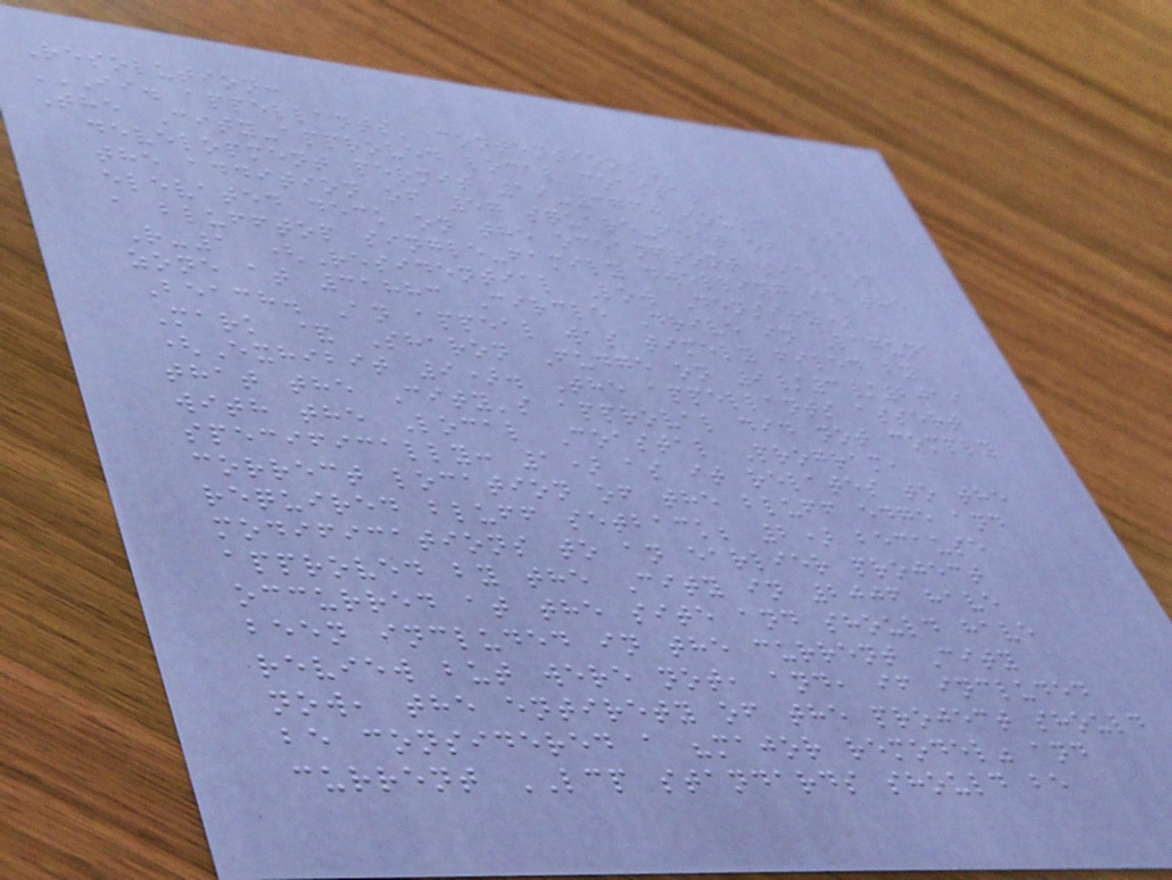Resolution:
II. APPELLANTS' CONTENTIONS
The City-approved local coastal
development permit 19-3760 would allow
the addition of 57 square-feet of
elevated deck on the oceanfront side of
a blufftop single-family dwelling in the
R-1 (Residential Low Density)
zone at 31883 Circle Drive in Laguna
Beach. An appeal was timely filed by
Mark & Sharon Fudge on 9/3/2019
(Exhibit 9). The appellants assert
that the City's approval did not comply
with the Local Coastal Program,
specifically: 1) as it relates to the
correct location of the bluff edge and
required bluff setback; 2) because
modifications to an earlier project
approved by the City in 2006 have
occurred at the site and should have
been included in the current City
review but were not, and, if included
now, the entirety of the project should
be considered a "major remodel" and
current LCP standards should be
